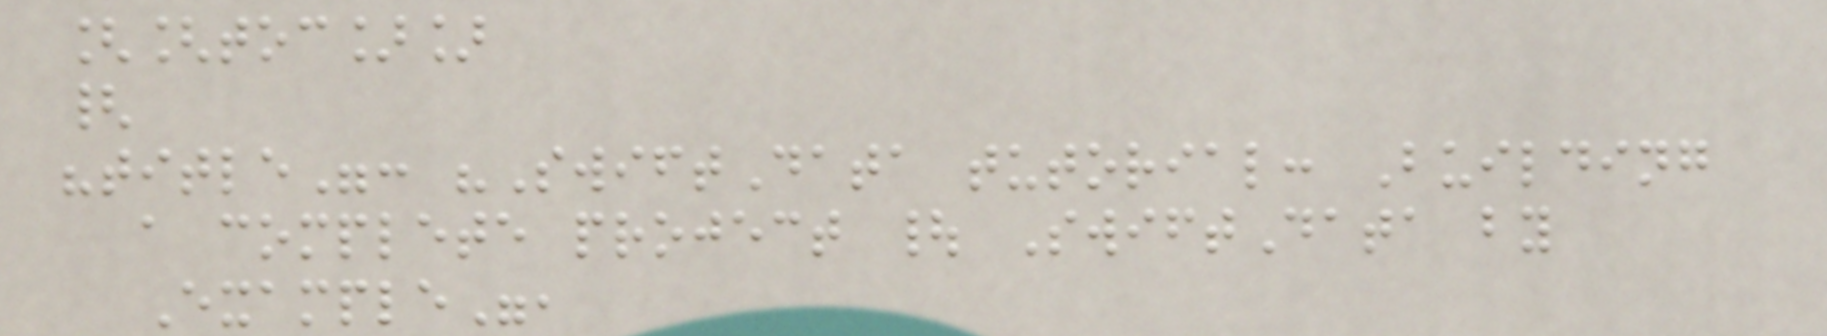[[toc]]
{
"title": "SwiftData tutorial: Building
a complete project | SwiftData by
Example",
